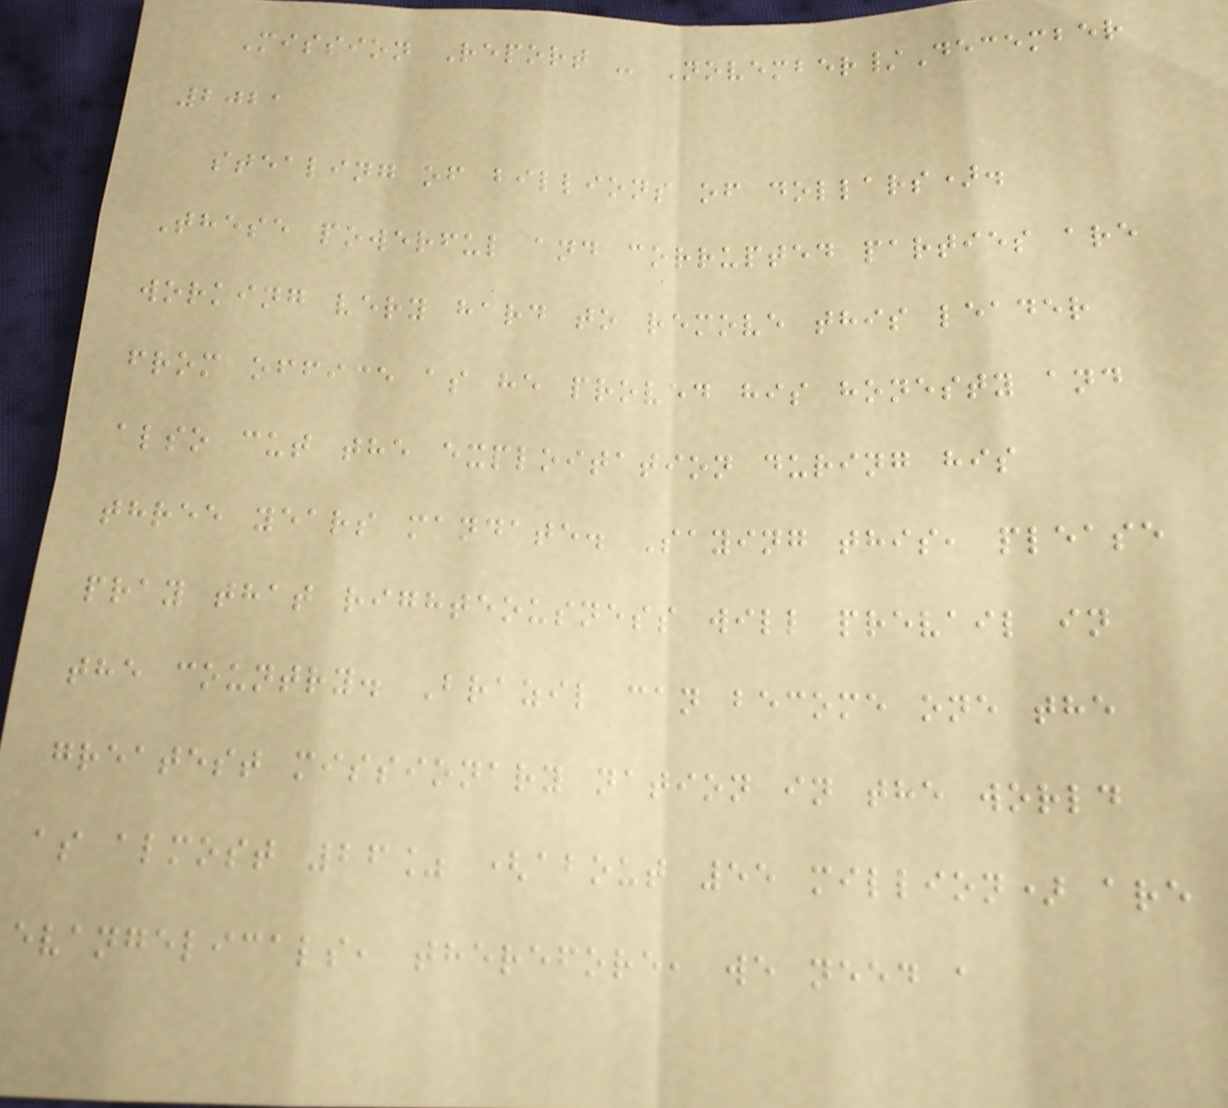Mission Report - November/December
2021
stealing of billions of dollars).
These powerful and corrupted parties are
working very hard to remove this leader
from office as he proved his honesty and
also cut the exploitation during his
three years mandate. Saying this, please
pray that righteousness will prevail in
the country. Brazil can become one the
greatest missionary nation in the world
as almost 26% (about 55 million) are
evangelicals, therefore, we need a
